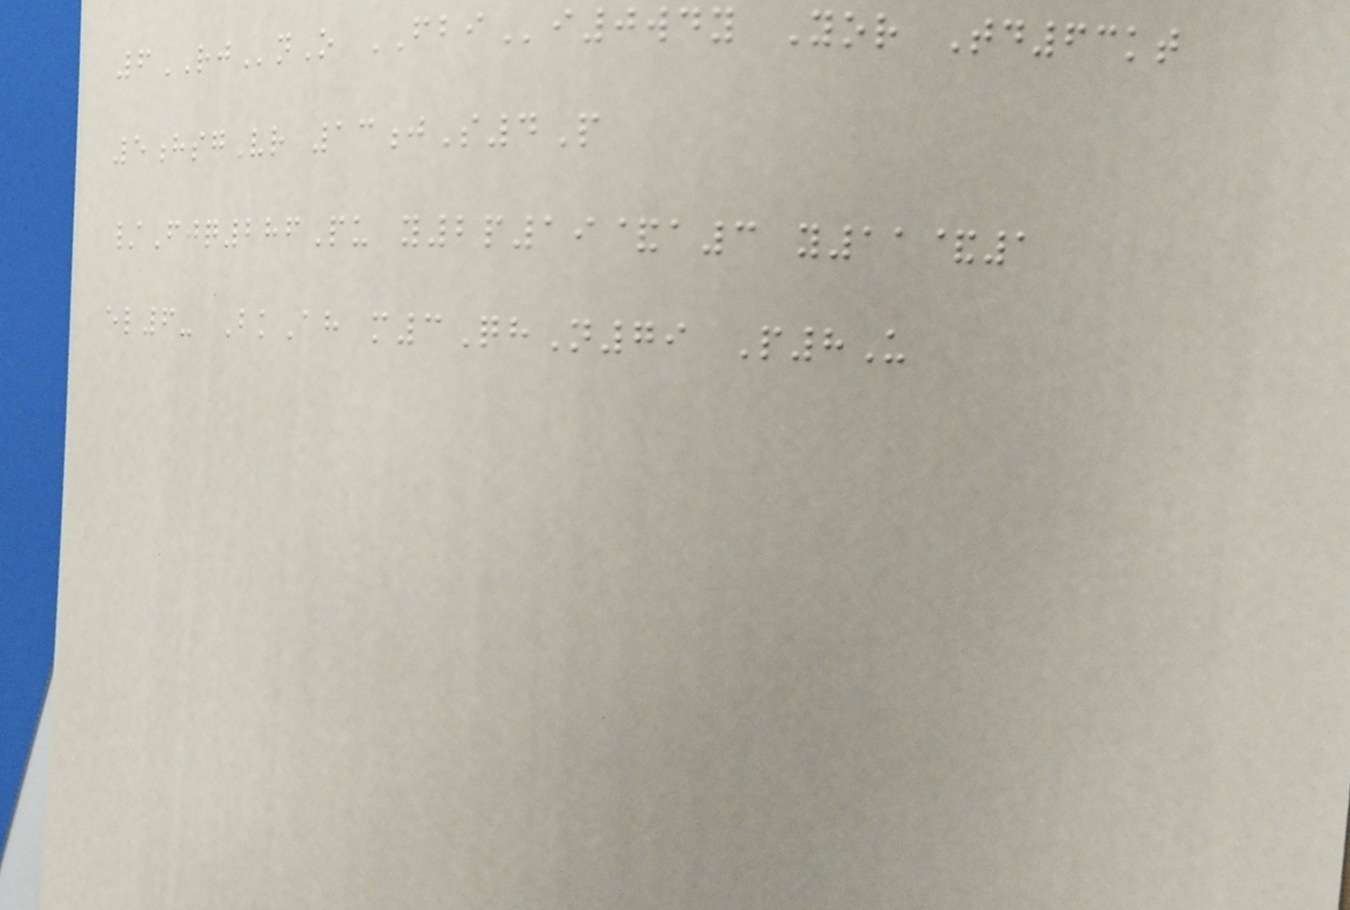6RJnO FBIi0wdy Yor Td63kt
5hsgVr 13jS4P
/Fjq286Pu y2p19&a3 y11&1
el6- BkAh m3QhN79 P8U
